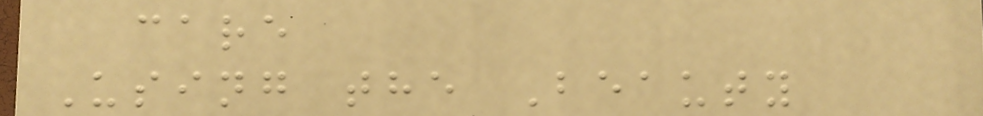care
Using the Beauty
